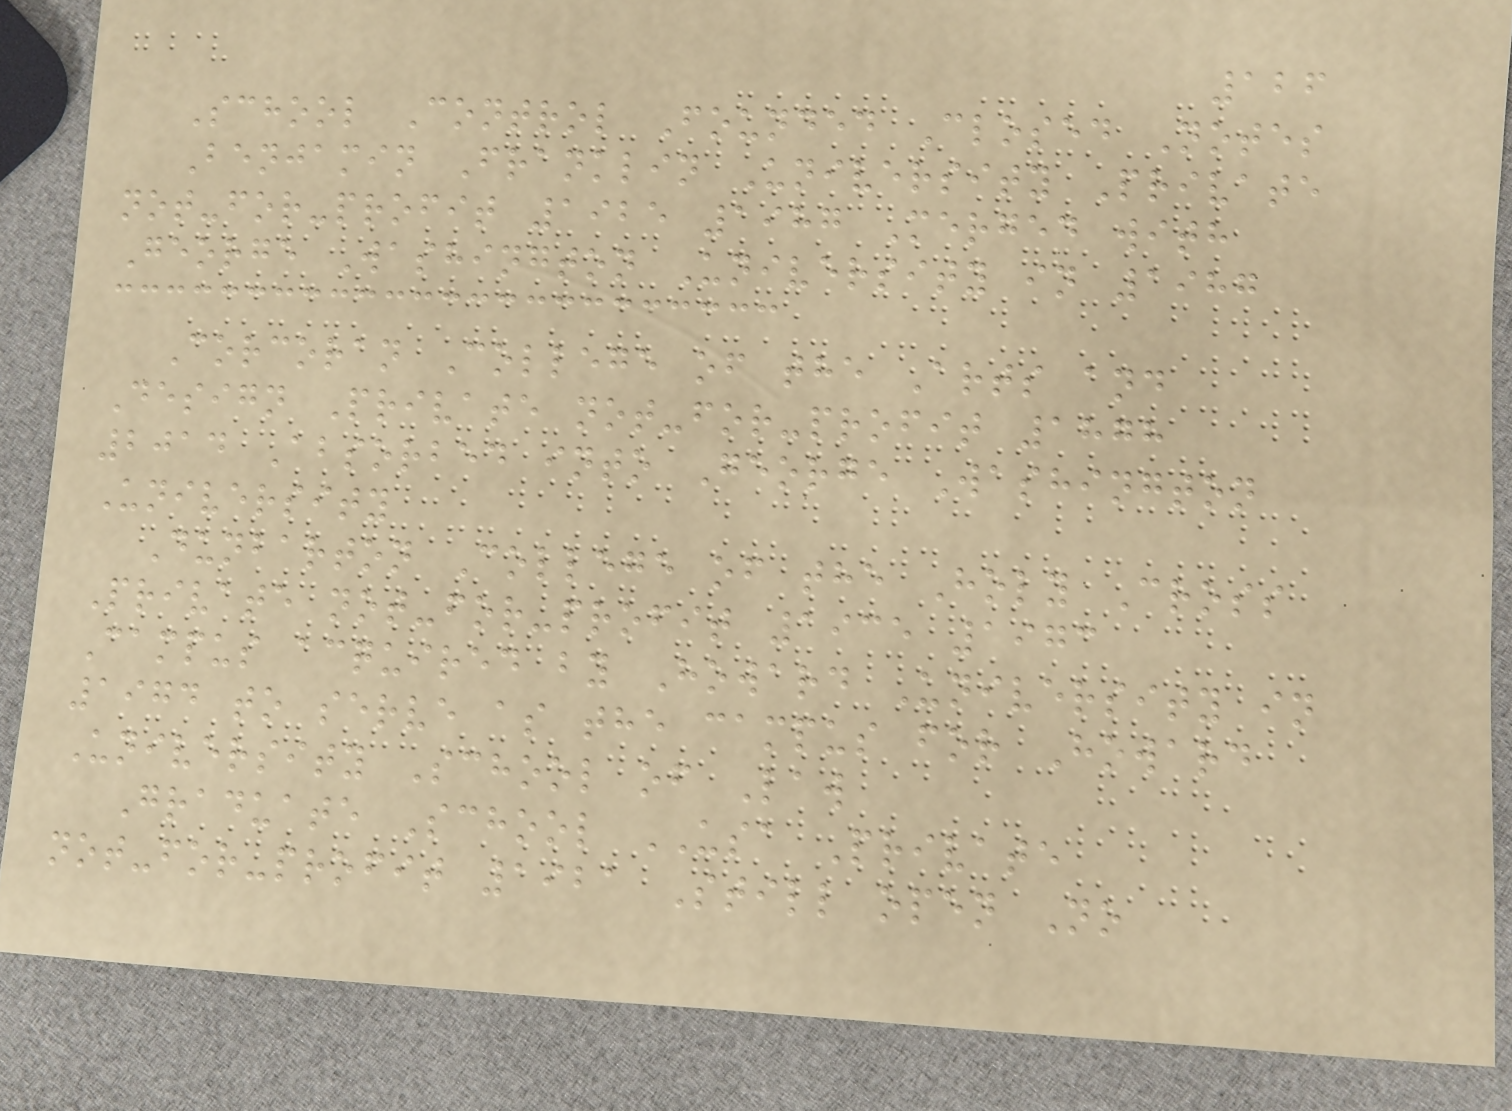126
School Control Founded Closed Notes
Benjamin Franklin University Private
not-for-profit 1925 1987 Merged with
George Washington University in 1987
Corcoran College of the Arts and
Design Private not-for-profit 1878
2014 Absorbed into George Washington
University
Dunbarton College of the Holy Cross
Private not-for-profit 1935 1973
Campus acquired by Howard University in
1974 to serve as the campus for Howard
University School of Law
Graduate School USA Private
not-for-profit 1921 Still open No
